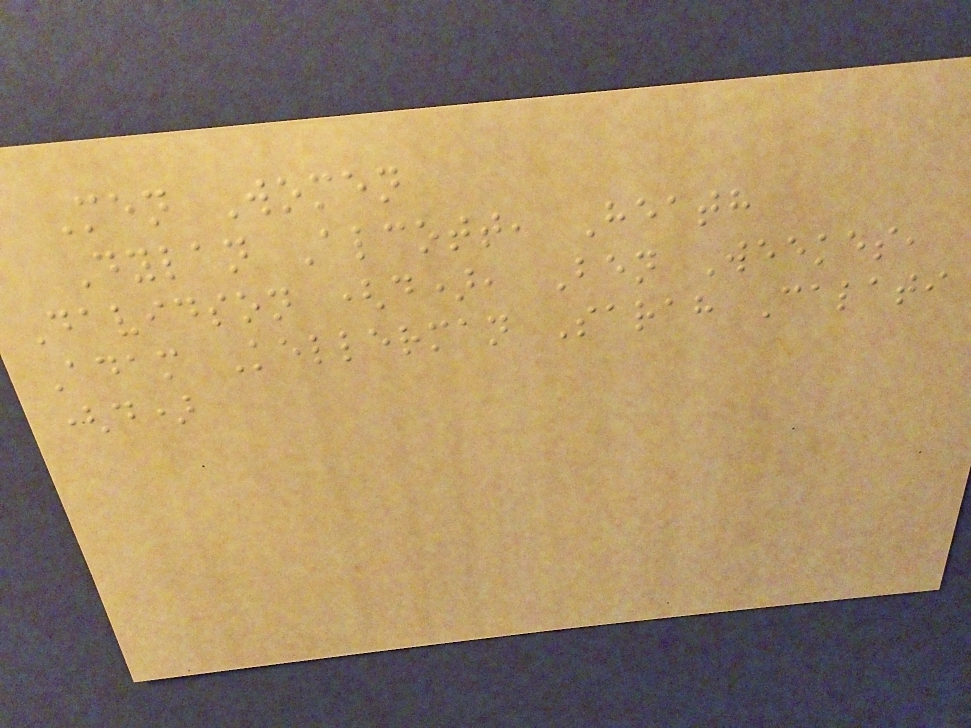Men Women
Dylan Alcott, Heath
Davidson (d), Ben Weekes,
Adam Kellerman Sarah Calati
(d)
